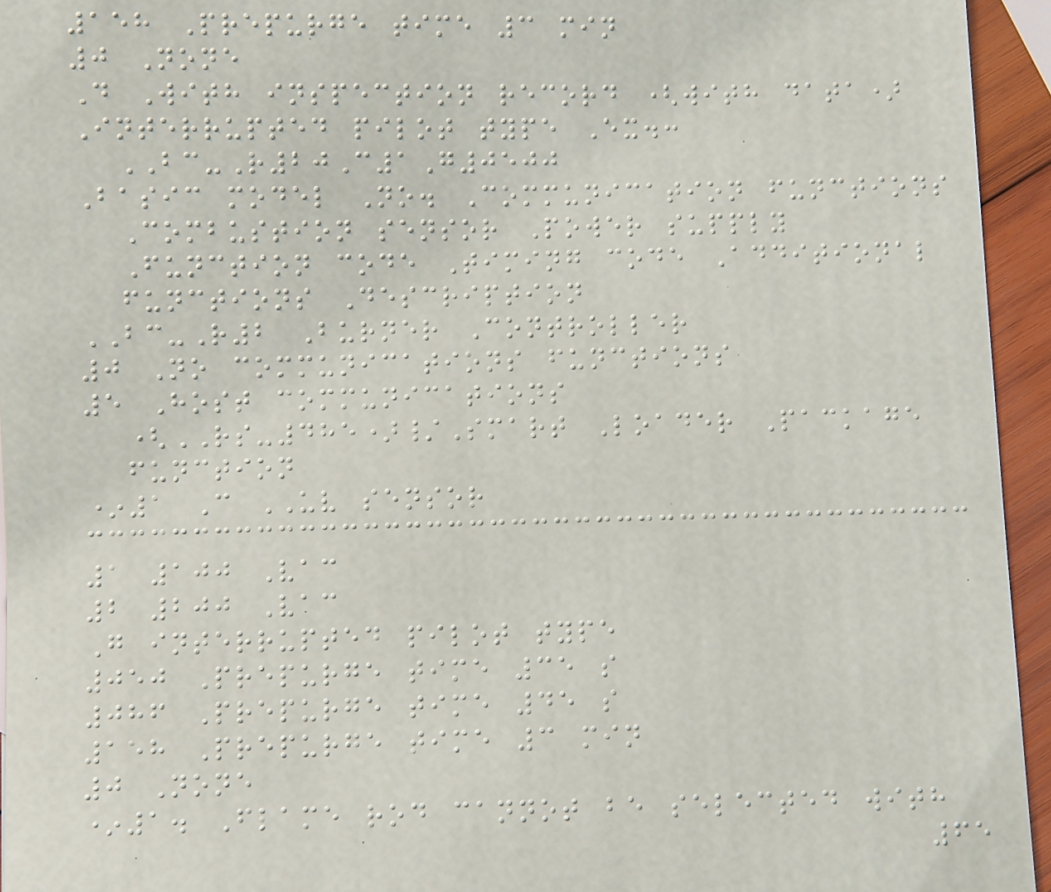158 Prepurge time 3 min
0 None
D With inspection record (with data)
Interrupted pilot type Ex.:
BC-R20C1G0500
Basic model No. Communication functions
Combustion sensor Power supply
Function code Timing code Additional
functions Description
BC-R2 Burner Controller
0 No communications functions
5 Host communications
(RS-485)/Smart Loader Package
function
*1 C UV sensor
1 100 Vac
2 200 Vac
G interrupted pilot type
050 Prepurge time 35 s
086 Prepurge time 45 s
158 Prepurge time 3 min
0 None
*1. Flame rod cannot be selected with
65
